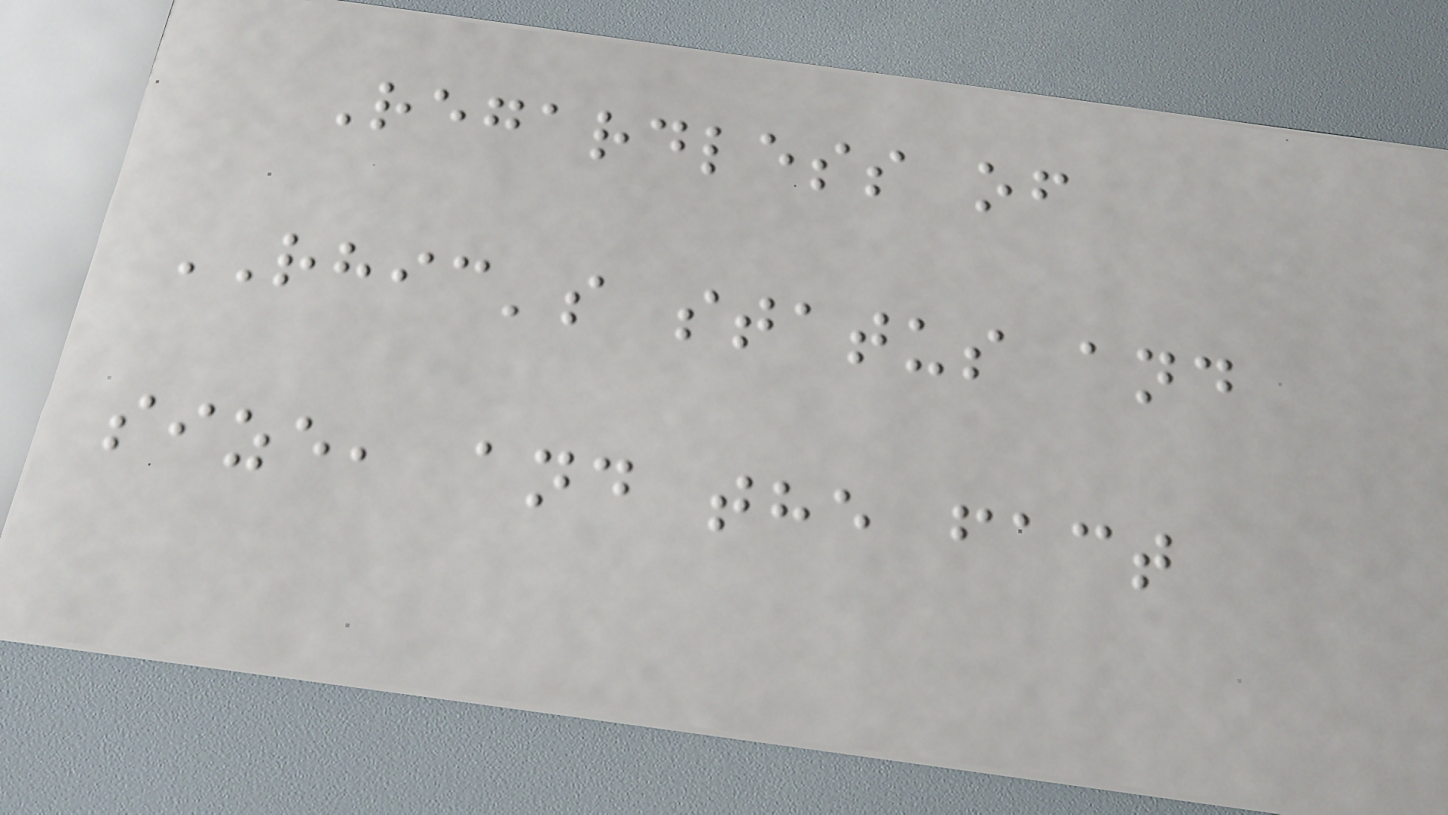Regardless of
RHIC's status and
size, and the fact
